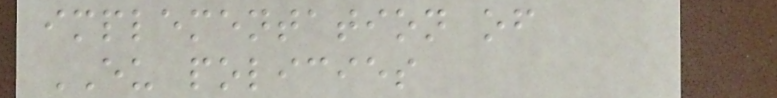implementation of
EU policies
